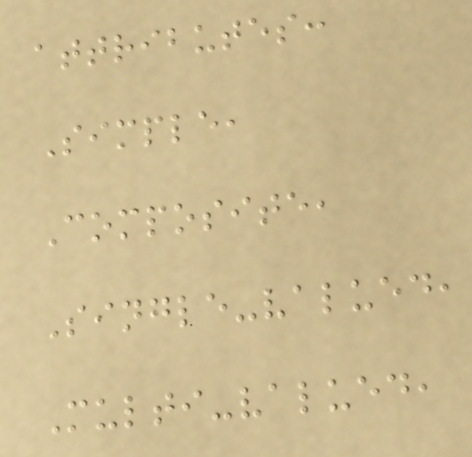attributes:
Simple,
Composite,
Single-valued,
Multi-valued,
